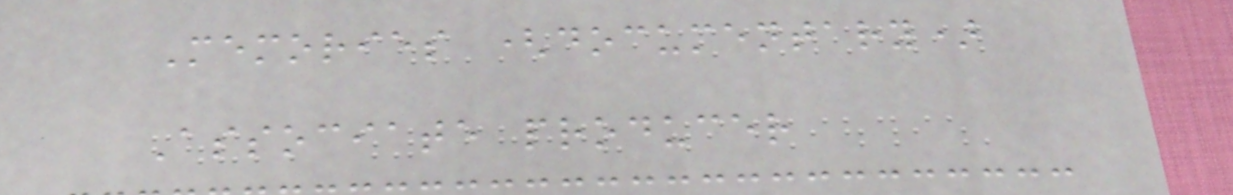Memories (documentary)
Associate producer
